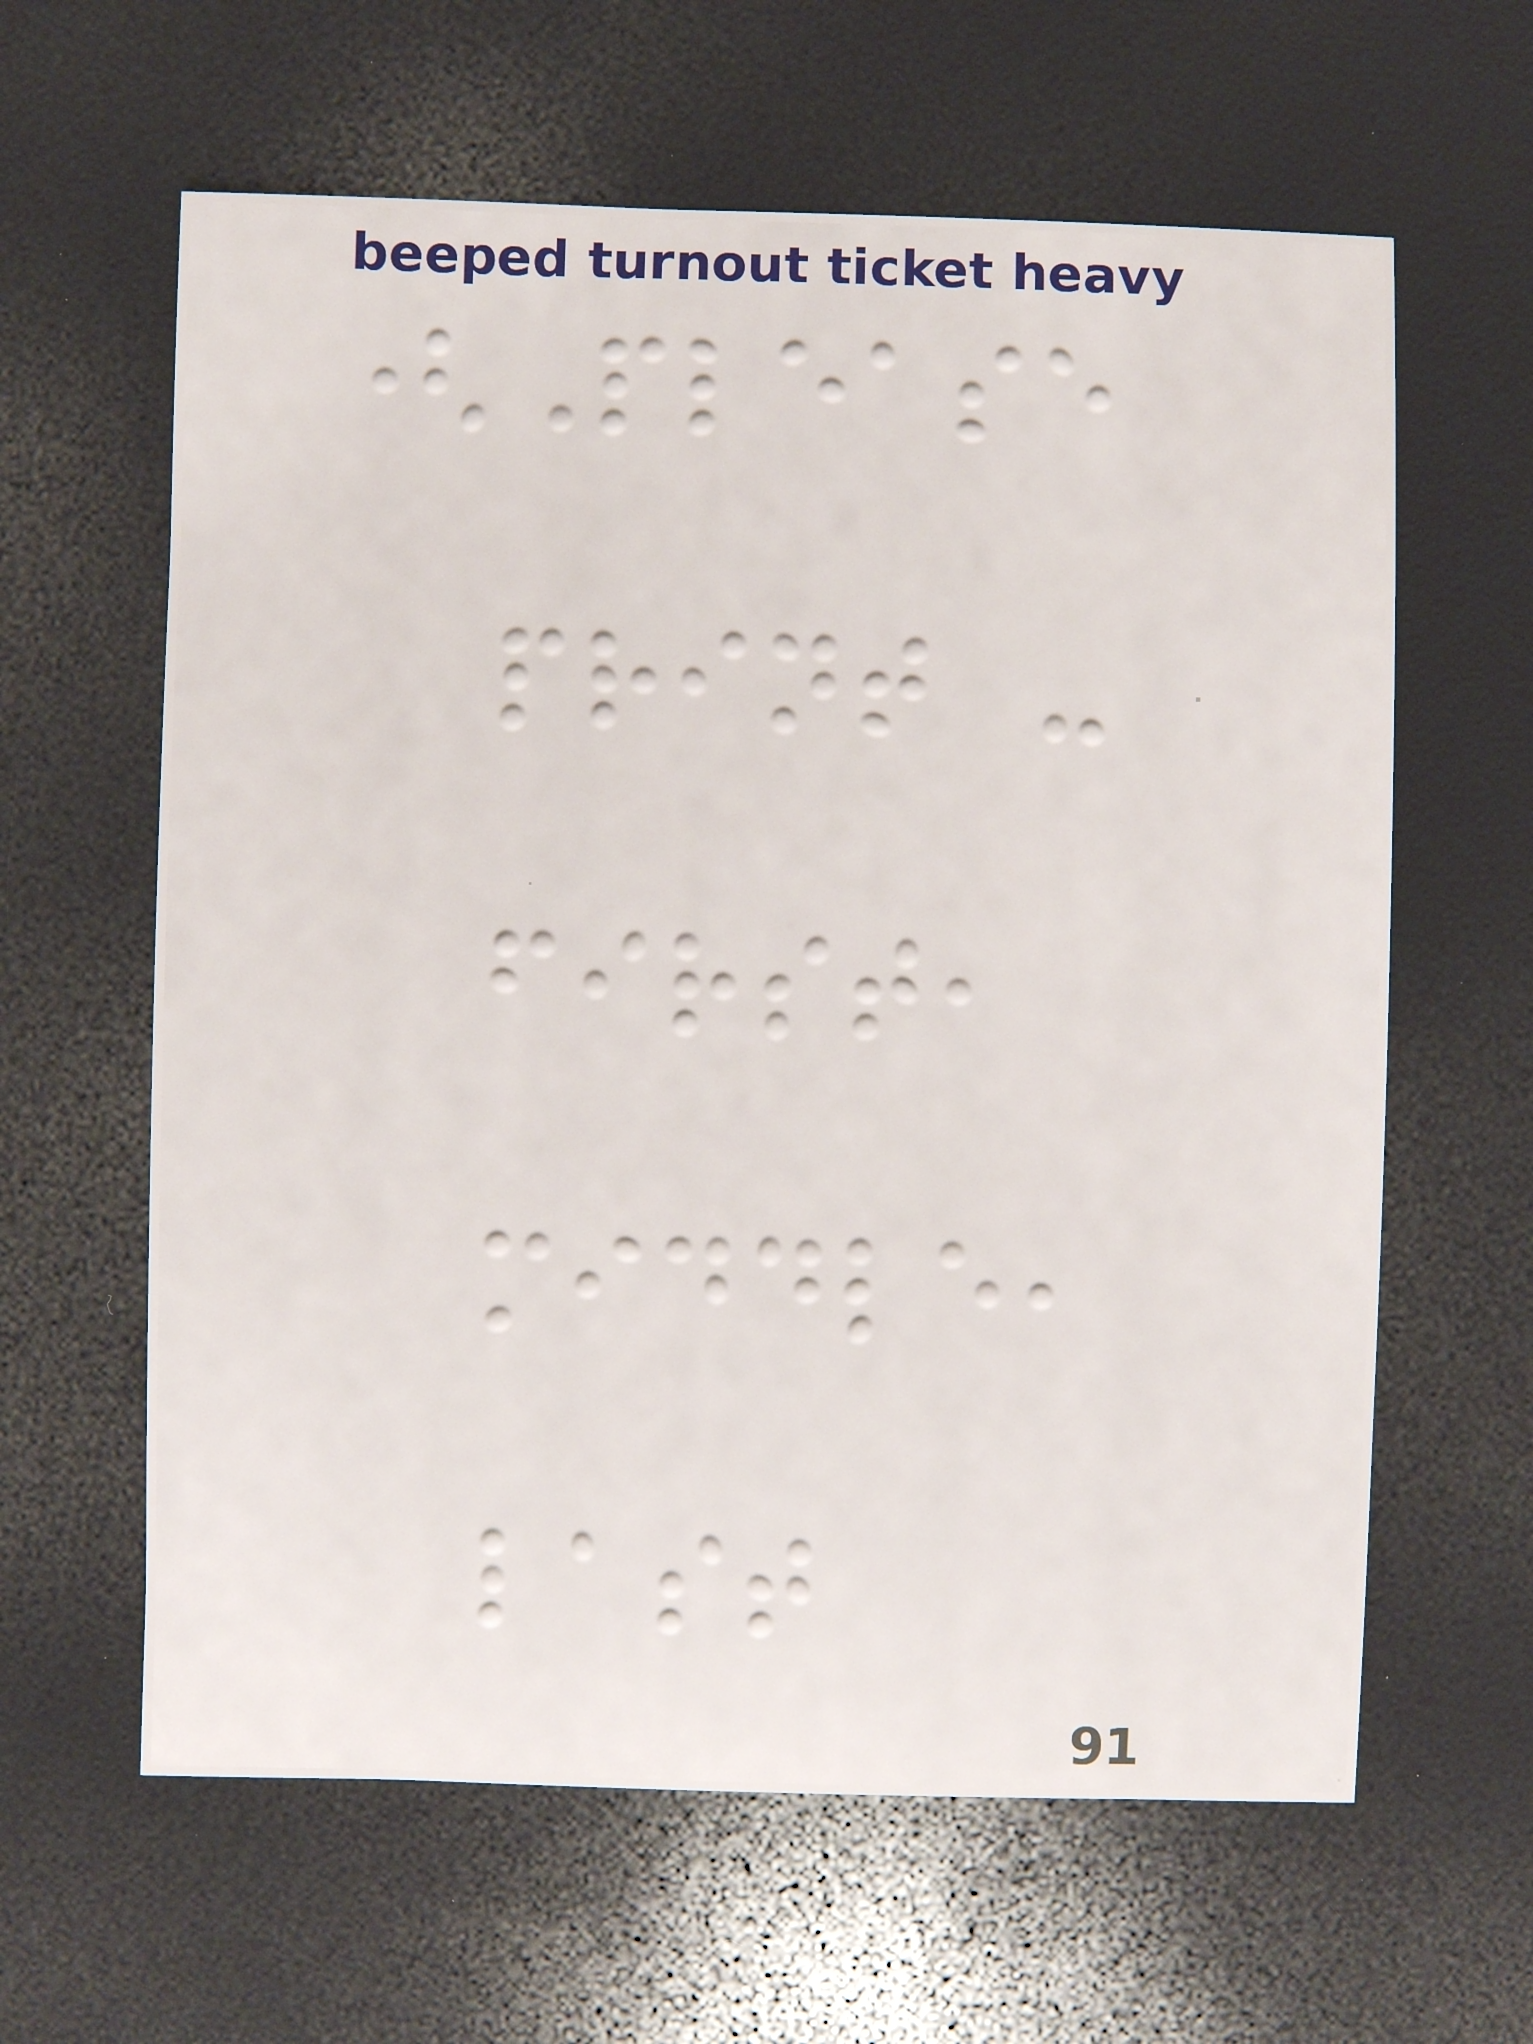(Please
print -
first,
middle,
last
